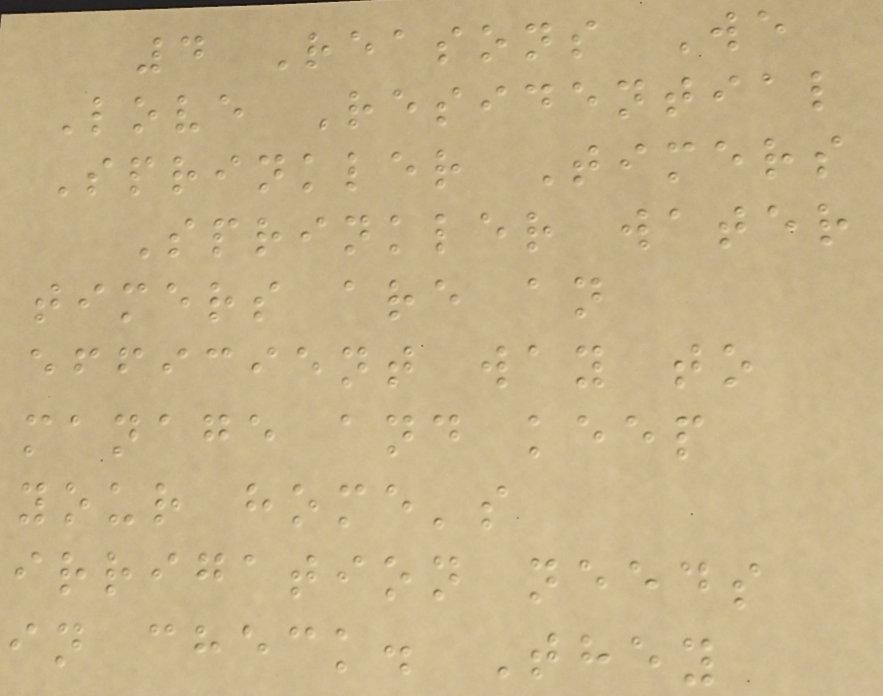4 Reasons We
Love Residential
Sprinkler Timers
Sprinkler water
timers are an
efficient way to
manage and keep
your home's
irrigation needs
in check. They
